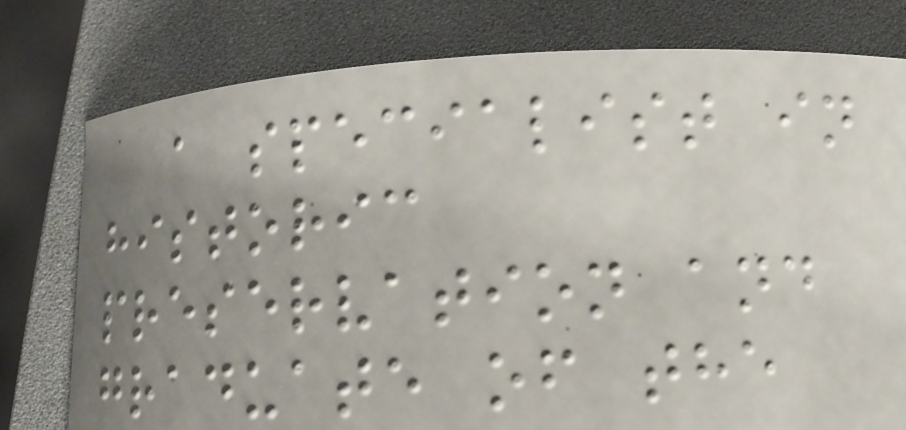a specialist in
historic
preservation and
graduate of the
